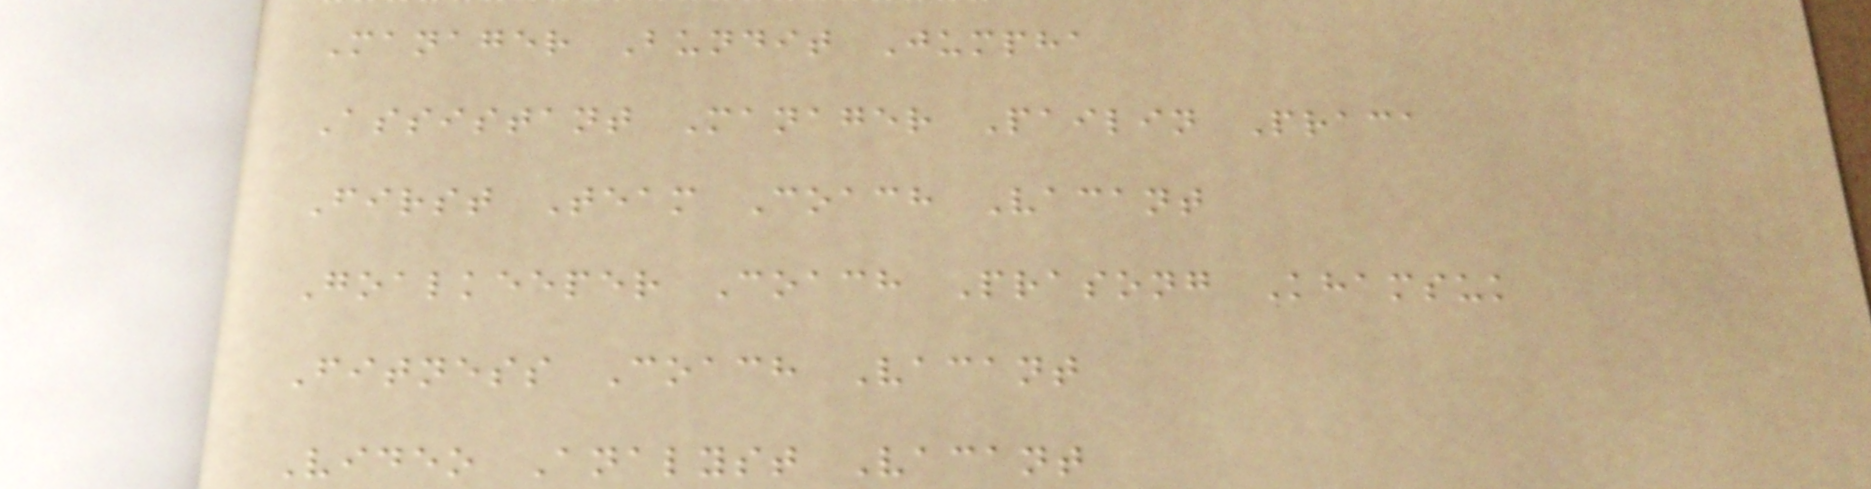Manager Bundit Jumpha
Assistant Manager Pailin Praca
First Team Coach Vacant
Goalkeeper Coach Prasong Khamsuk
Fitness Coach Vacant
Video Analyst Vacant
